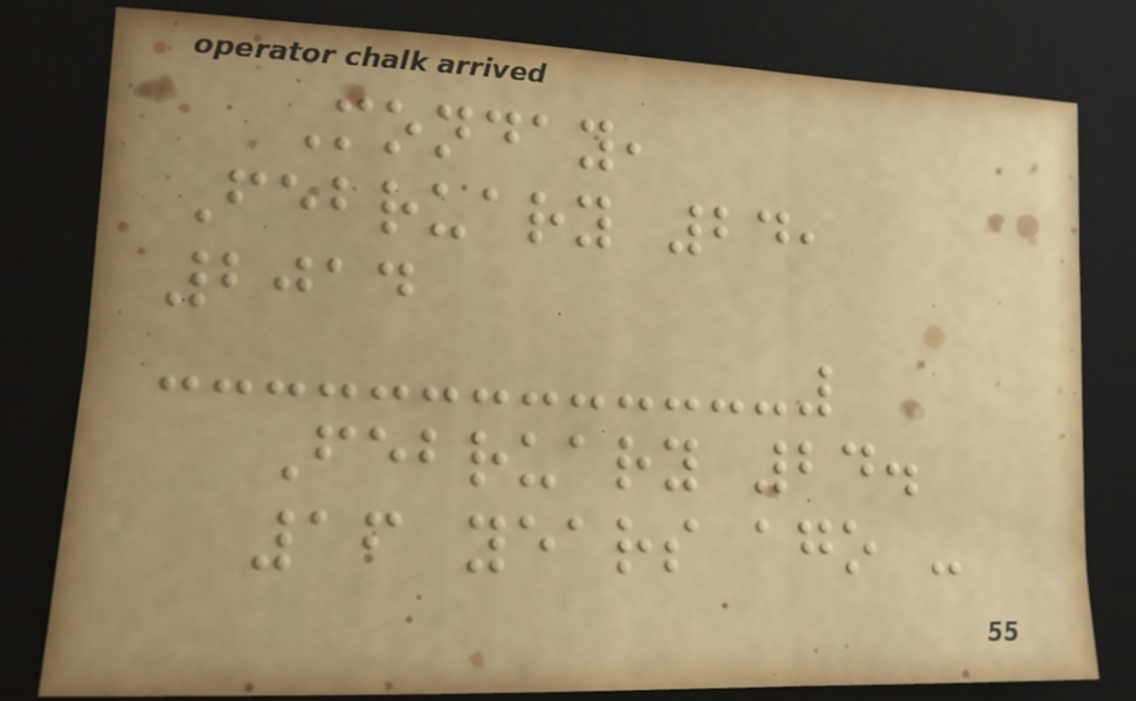Monday,
February 24,
2014
February 24.
16 years ago -
